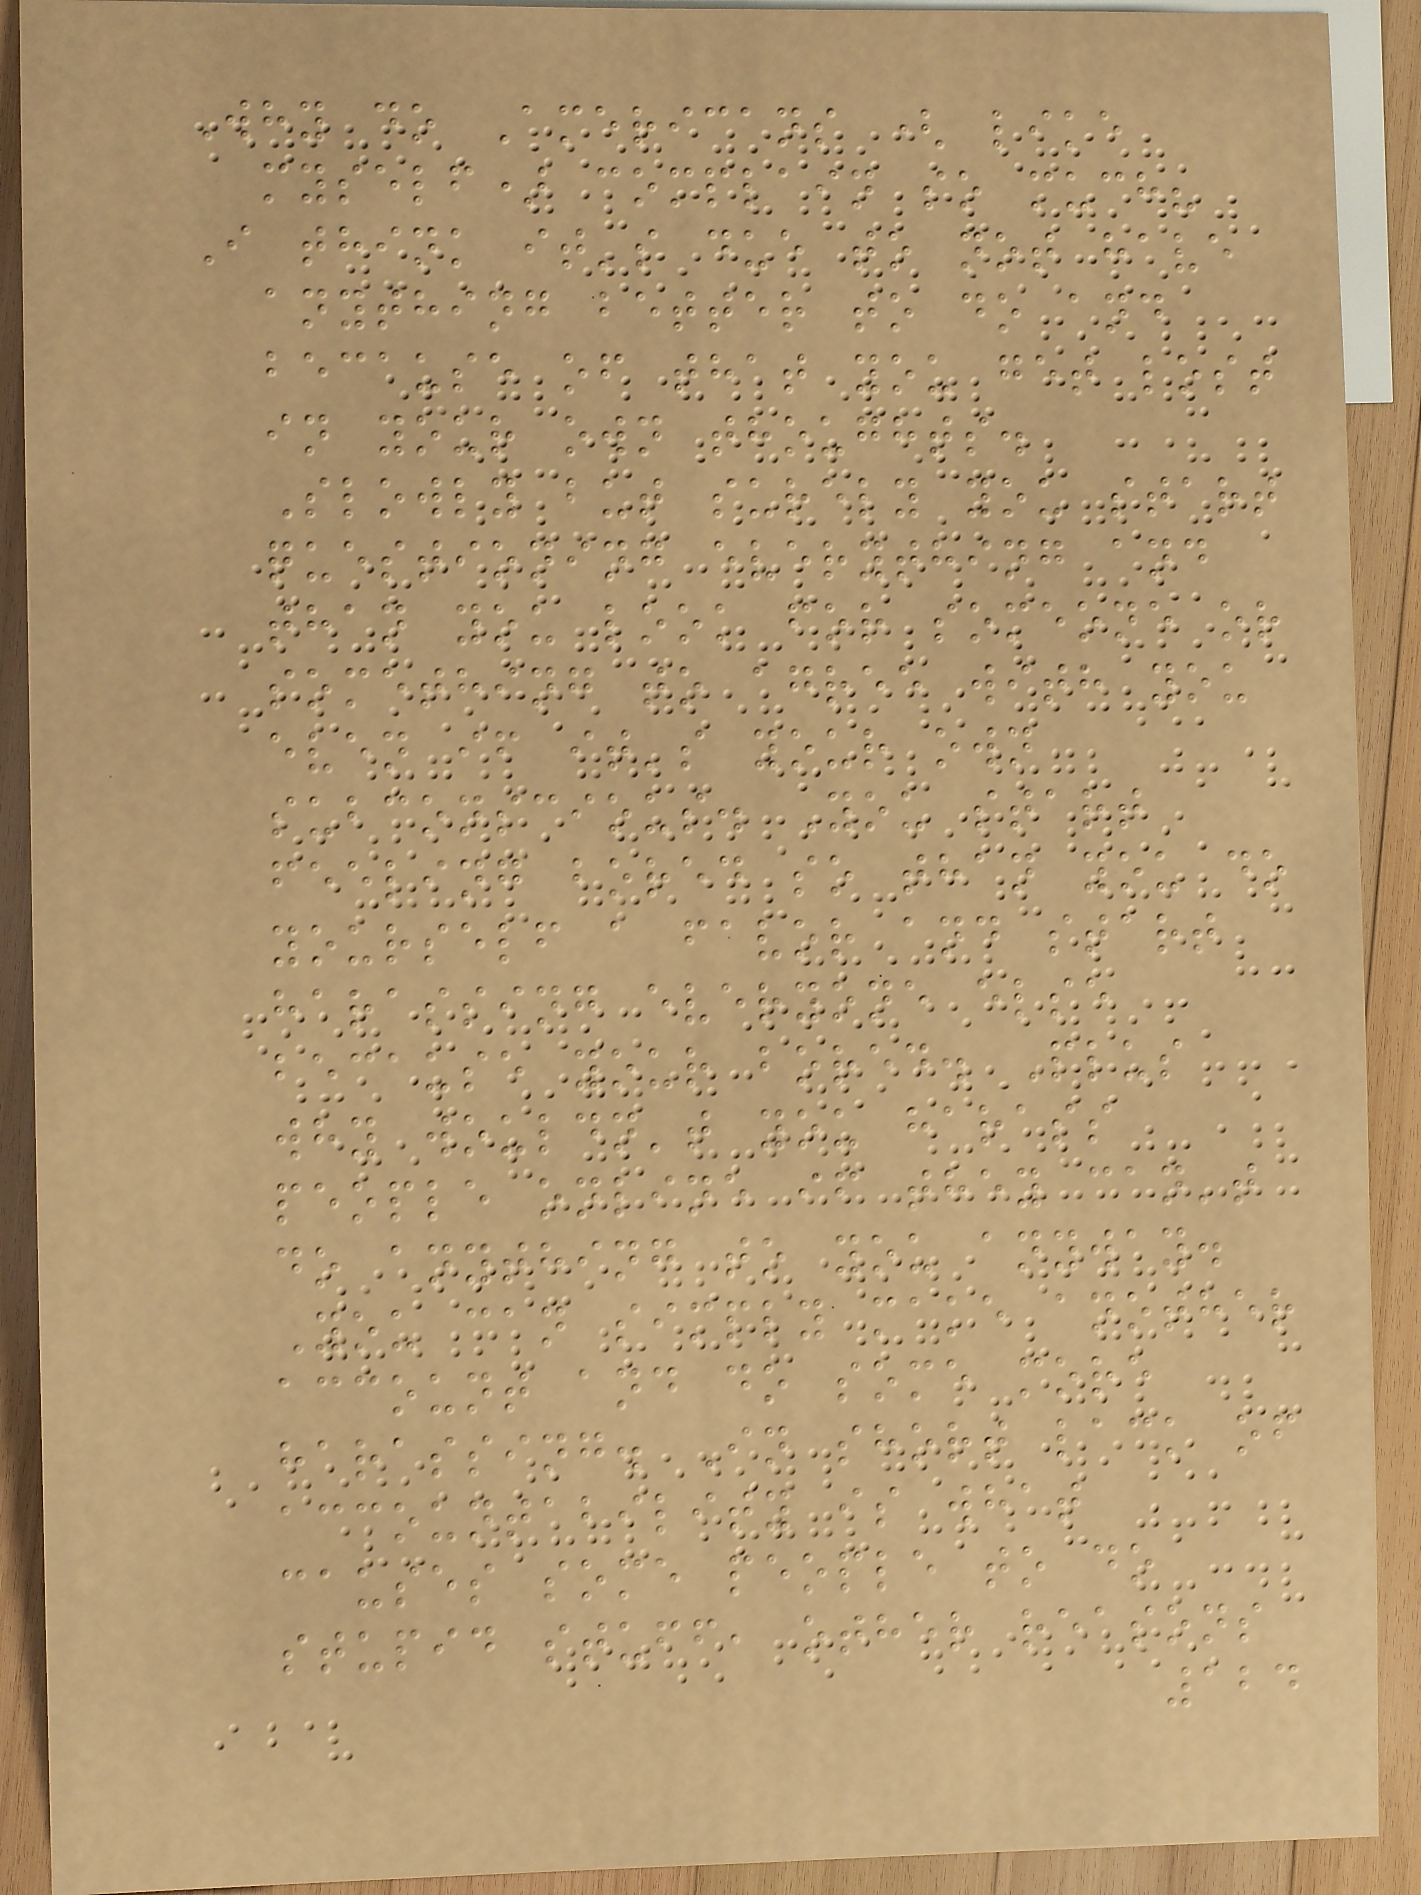Why do Americans ( like
myself) complain so much?
I think it's due to not have
anything better to do and
because of that you get lost
in your own thoughts.
Slowly but surely you start
questioning everything and
than you look for someone or
something to agree with you
even if it's your own
subconscious. You start
feeling bored so than you do
yourself a favor and start
harassing everyone else
because your bored. Plus
why wouldn't you harass
people online if they can't
do anything to you anyway.
You can simply make another
account and do some more
harassing. In short lack of
accountability is what
causes some people to do
stupid stuff, other reasons
124
